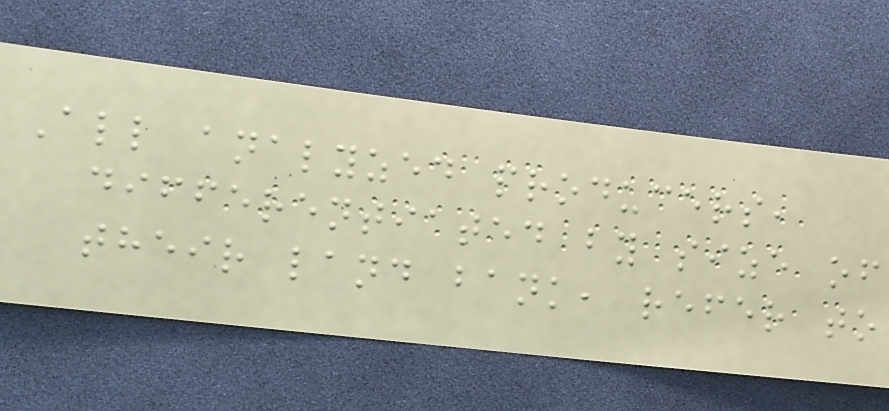All analyzed producers,
differentiated by size of
their land bank, refer to
